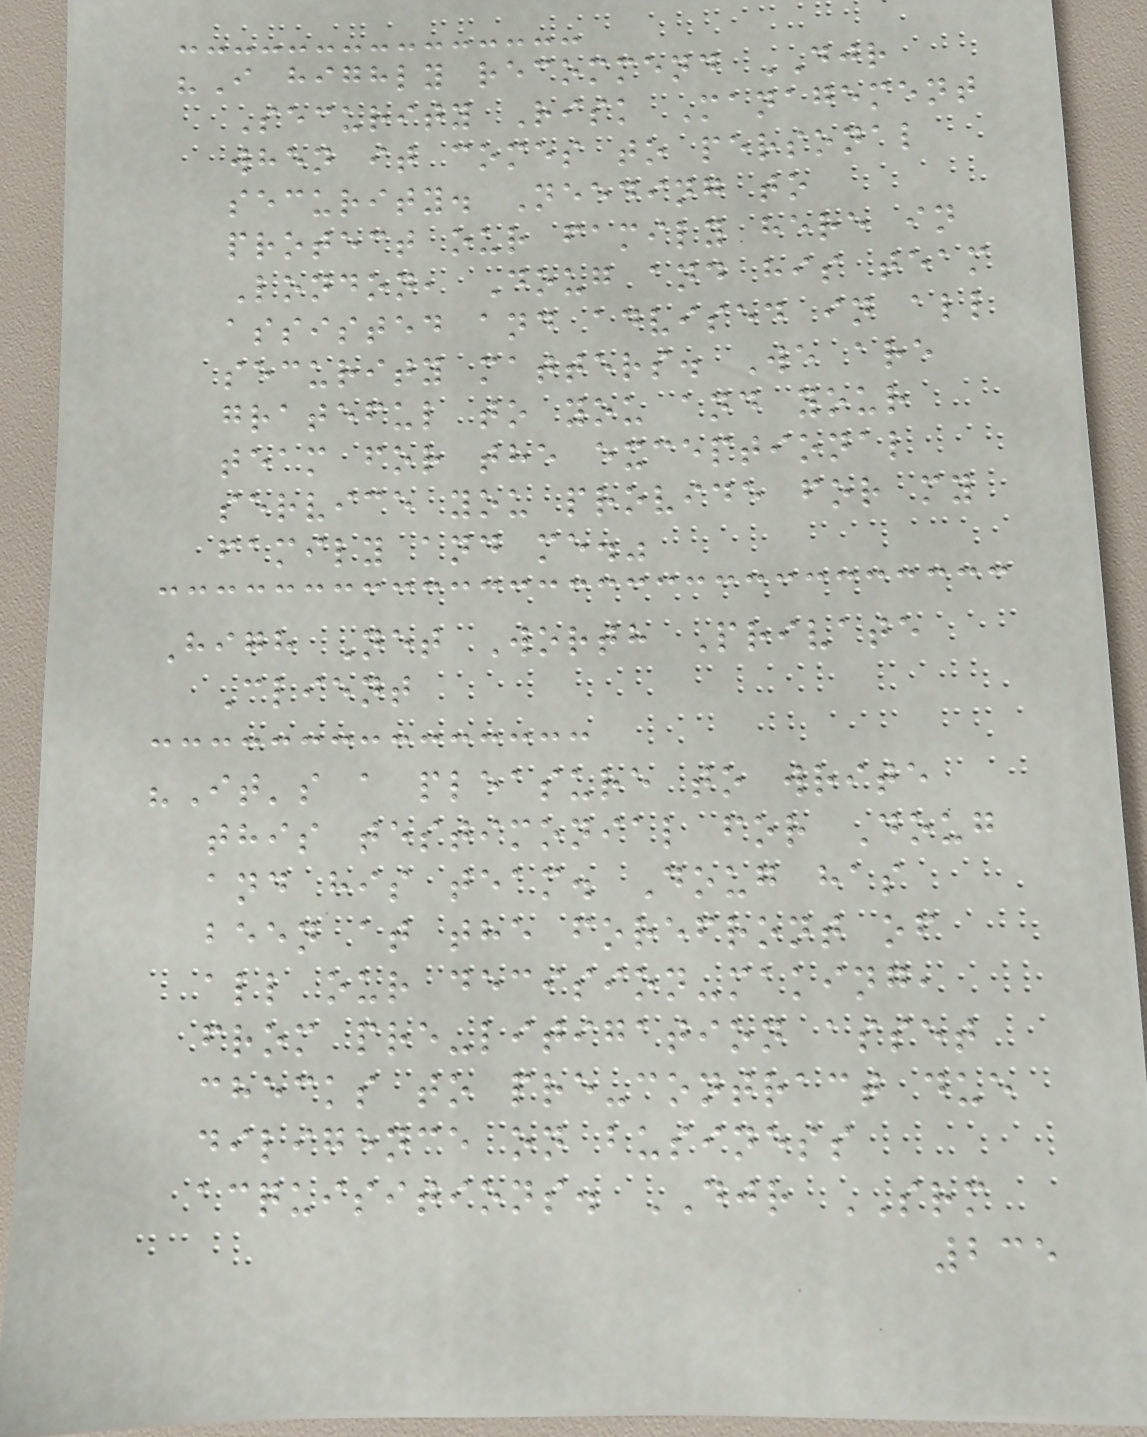"I highly recommend DJR
Security Risk Management
when it comes to personal
security. Needing to
protect our family here in
London, Doug and his team
assisted and advised in all
security matters. We are
grateful to you and your
team for the exceptional
service you provide for my
family and me."
High Net Worth Private
Client
"It's a pleasure to write
this testimonial for Doug
and his team. Doug has
been at the forefront of
all our decision-making,
from pre-litigation asset
checks to pre-contract due
diligence on business
acquisitions. DJR SRM
235
